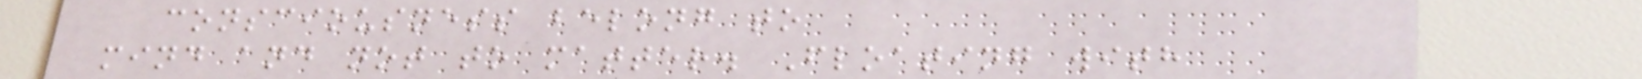consciousness belong to
mind and not to matter. Floating with
